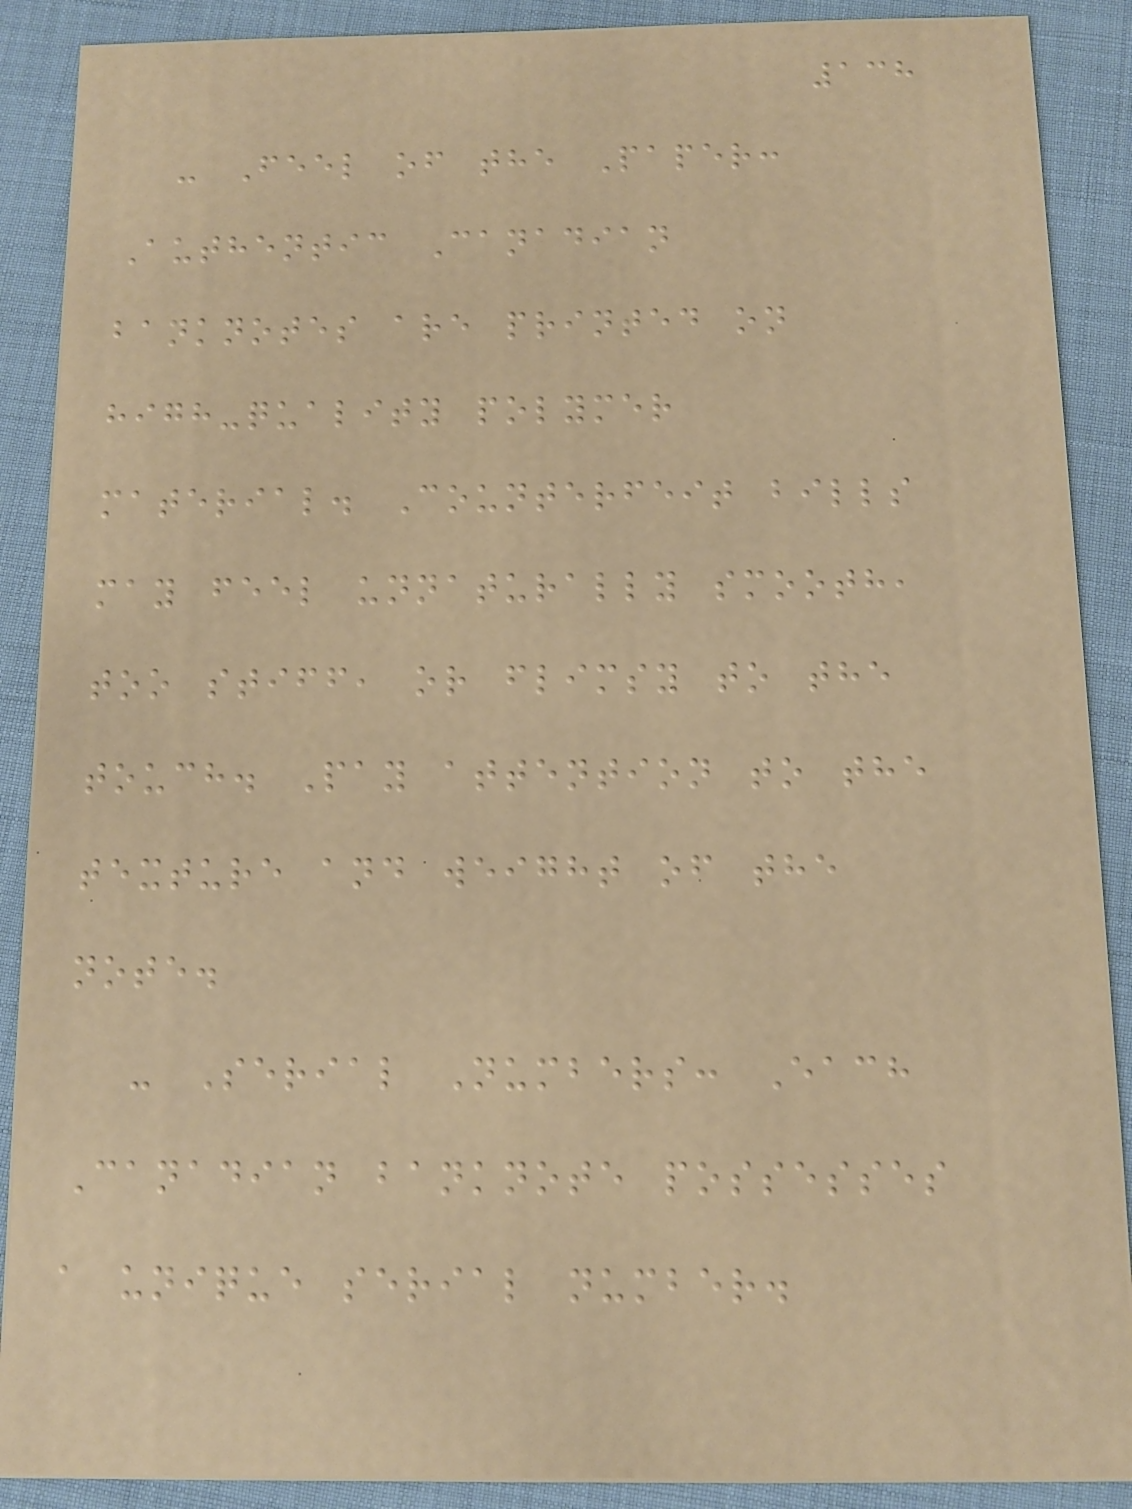138
- Feel of the Paper:
Authentic Canadian
banknotes are printed on
high-quality polymer
material. Counterfeit bills
may feel unnaturally smooth,
too stiff, or flimsy to the
touch. Pay attention to the
texture and weight of the
note.
- Serial Numbers: Each
Canadian banknote possesses
a unique serial number.
